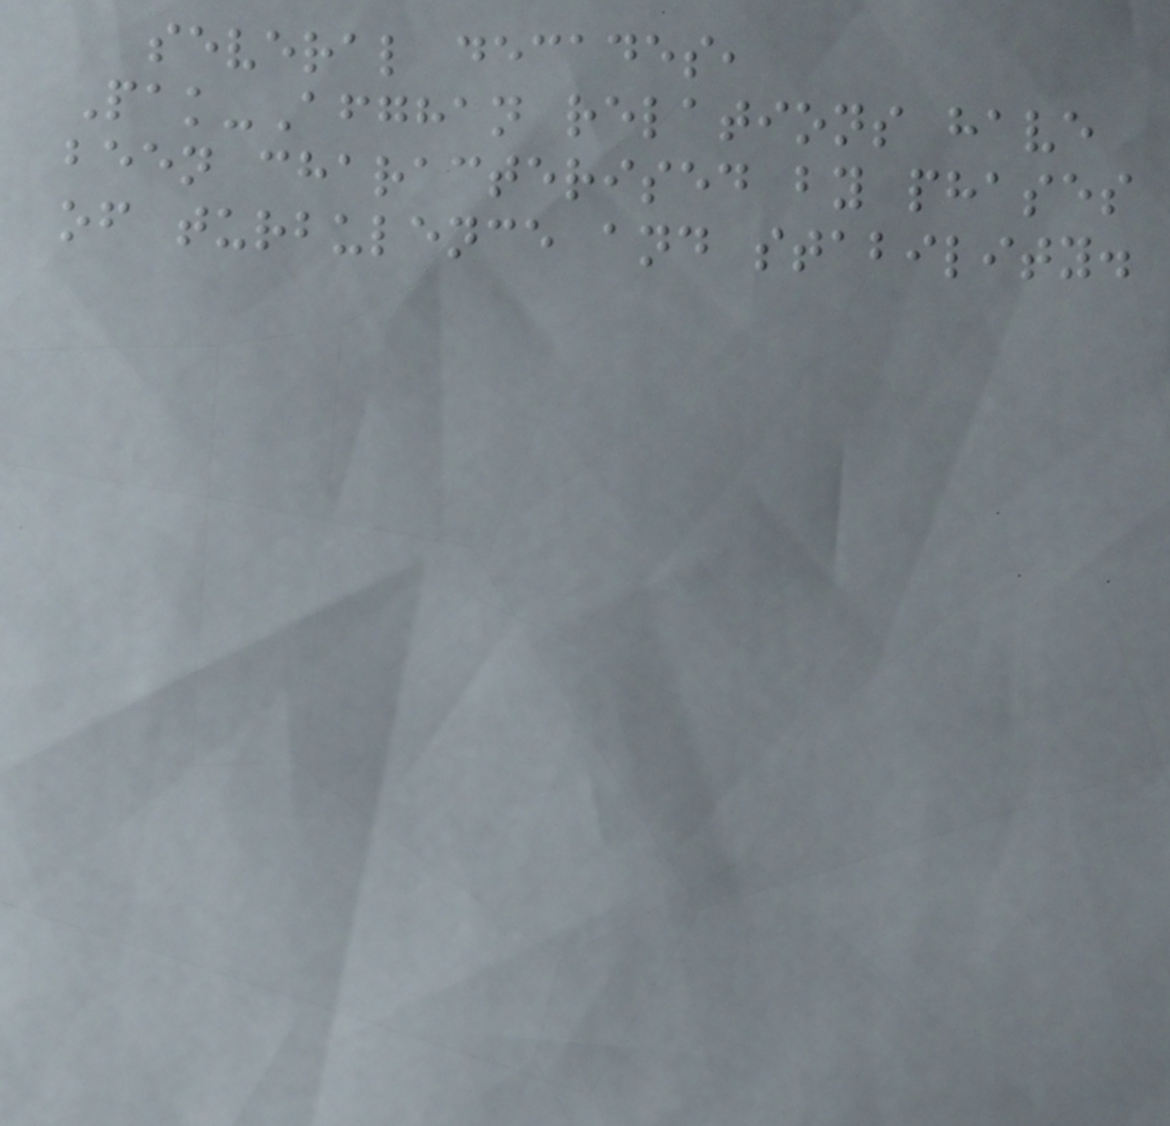several decades,
Pak-Afghan relations have
been characterised by phases
of turbulence and stability.
